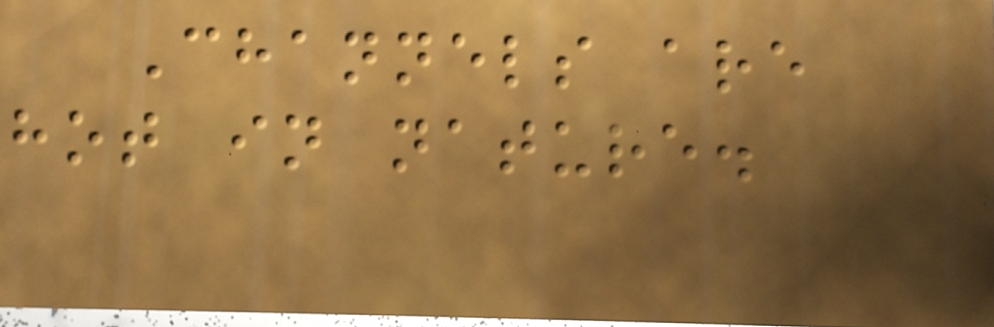Channels are
hot in nature.
